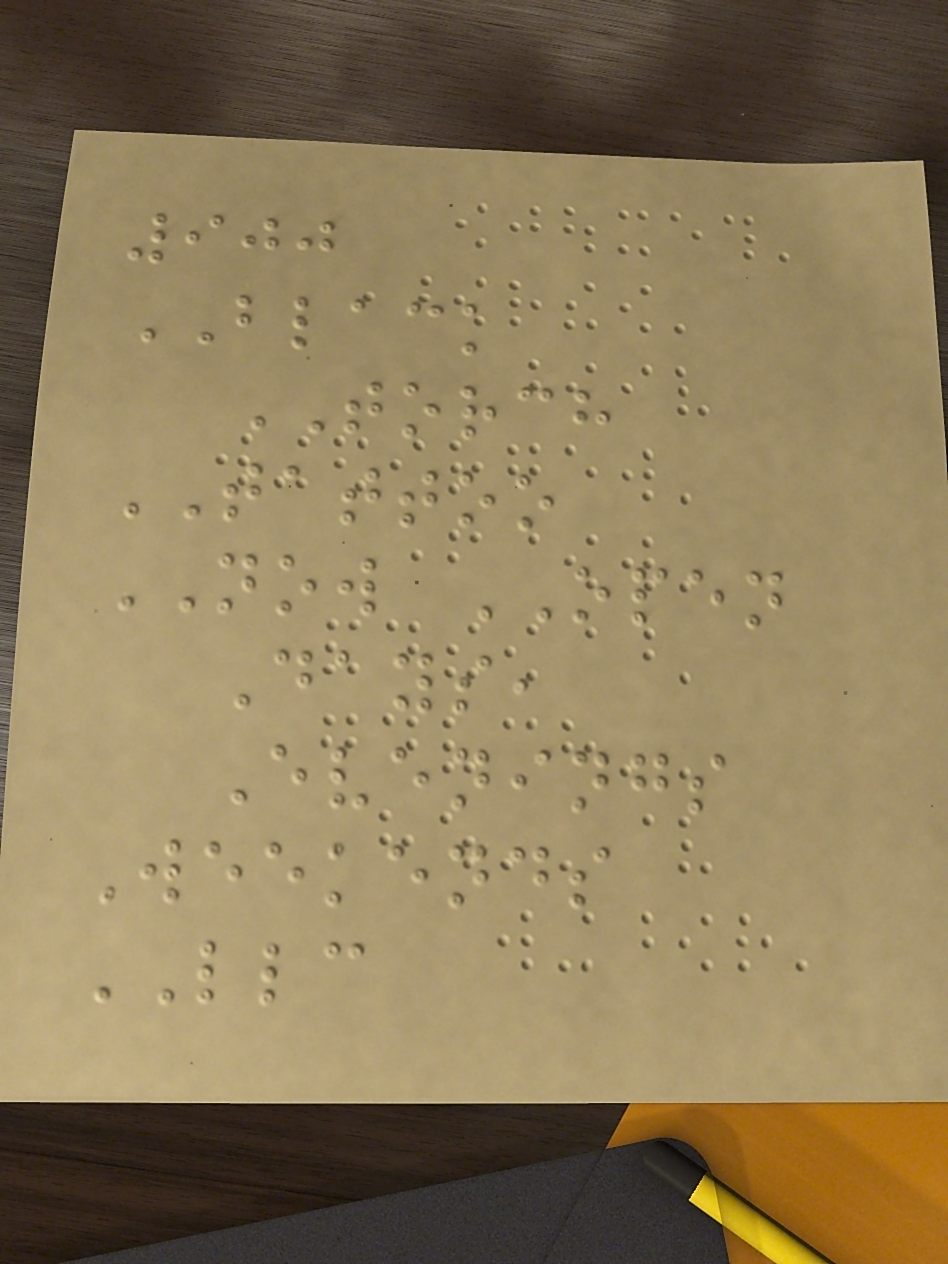900
BLACK
TORCH
TATTOO
NOW OPEN
Days,
Evenings
Weekends
LLC
